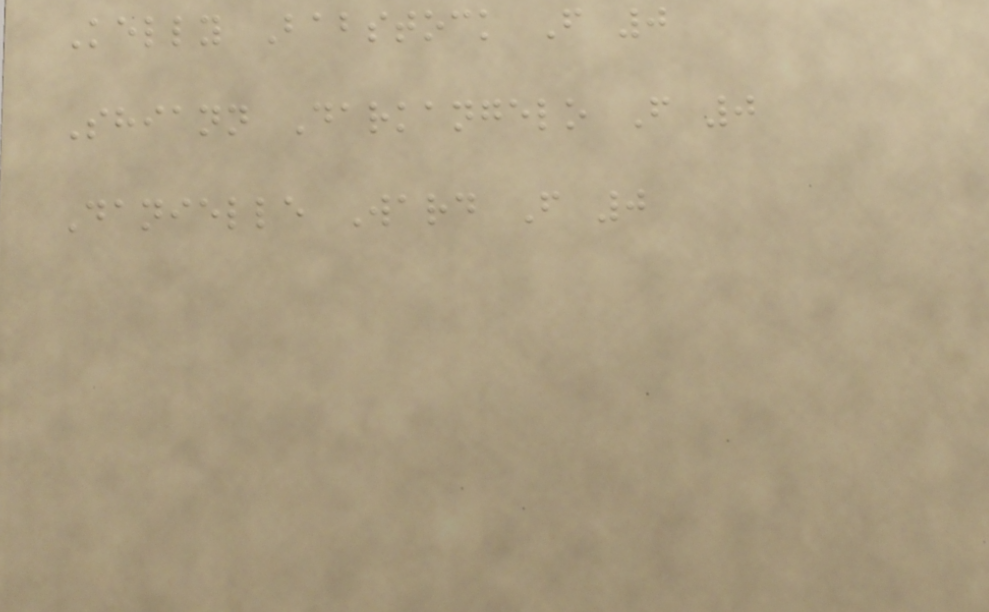Kelly Babstock F 0
Shiann Darkangelo F 0
Danielle Ward F 0
